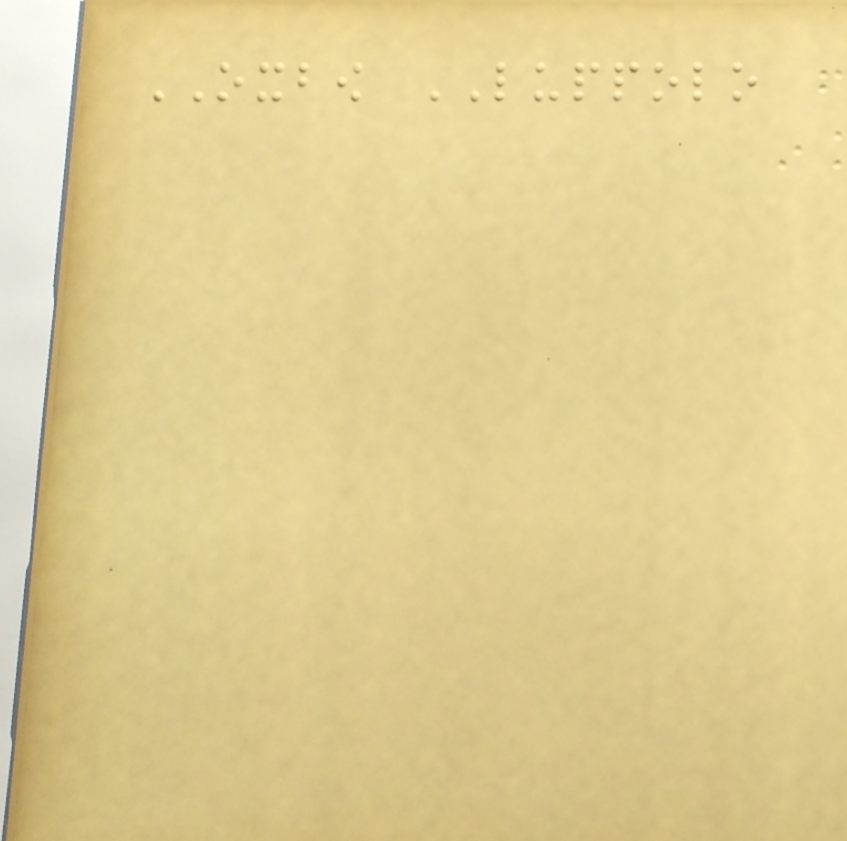OXBOW LUPPOLO
